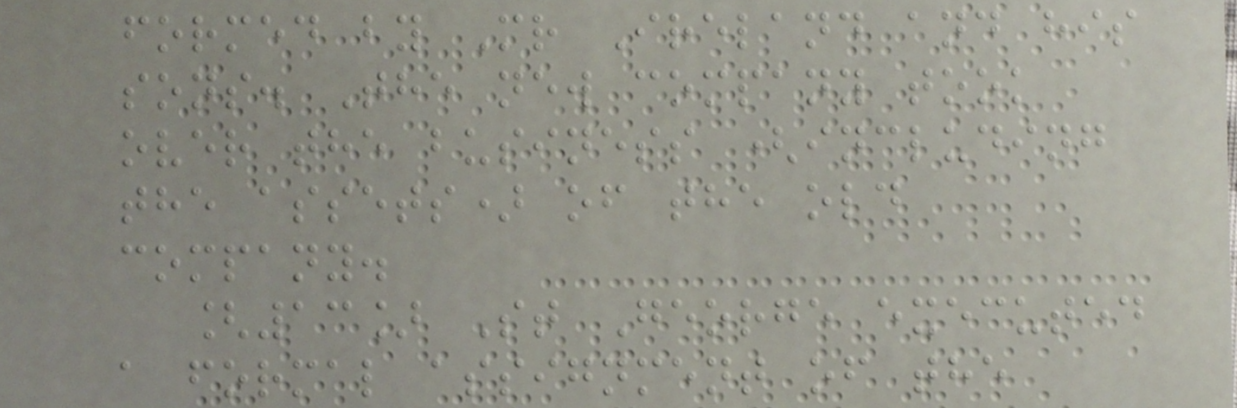formed by Mr Ireland and his
sons. The new company took
over the business (including
the assets) of the old
company.
[13] St George executed
a formal assignment of the
